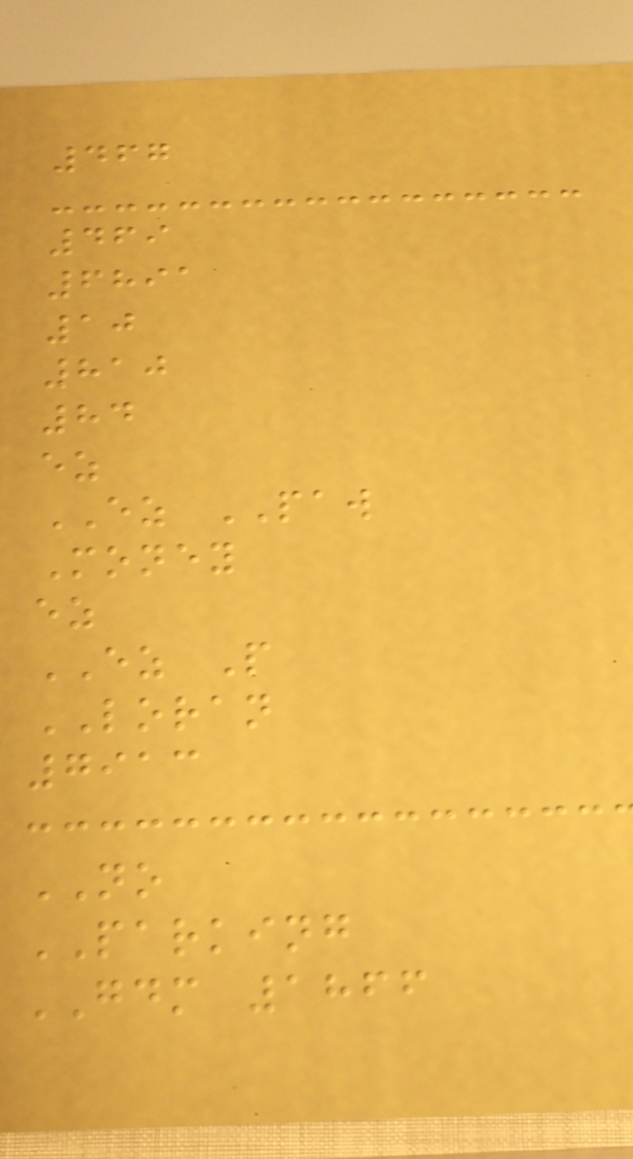467
469
6891
10
810
84
ez
EZ PAW
Money
ez
EZ P
LORAN
7913
NO
PARKING
GDM 1866
